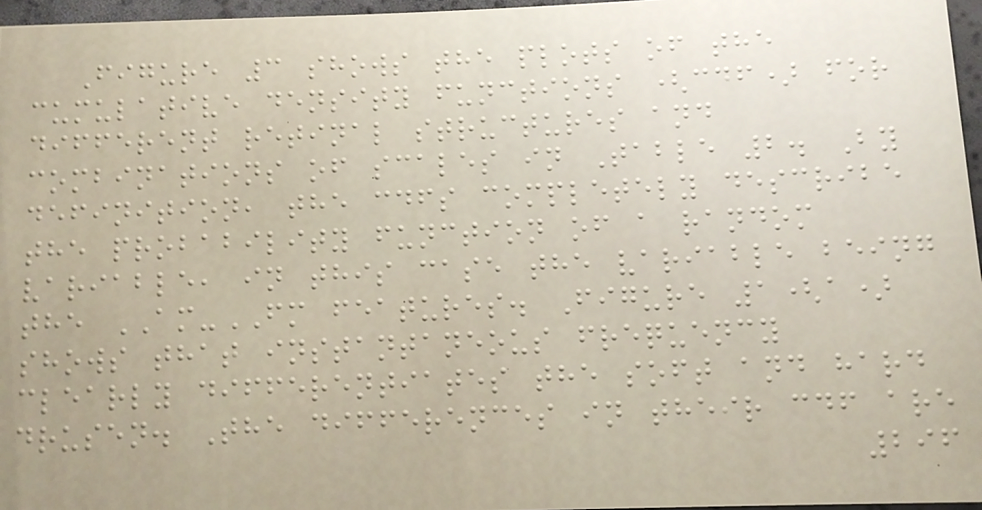Figure 3 shows the plots of the
cumulative density functions (cdf) for
different retinal structures and
combinations of scales in Table 2. By
definition, the cdfs completely describe
the probability function of a random
variable, in this case the variable being
the AM-FM features. Figure 1(a)
shows that instantaneous frequency
clearly differentiates the soft and hard
drusen. The differences in their cdf are
296
